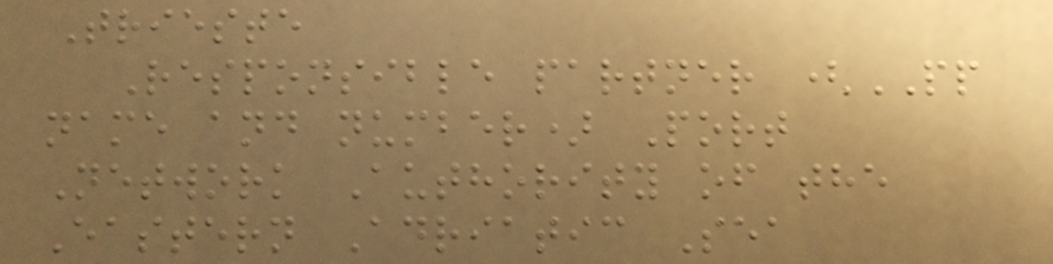Trieste
Responsible partner (PP
name and number) Port
Network Authority of the
Eastern Adriatic Sea
